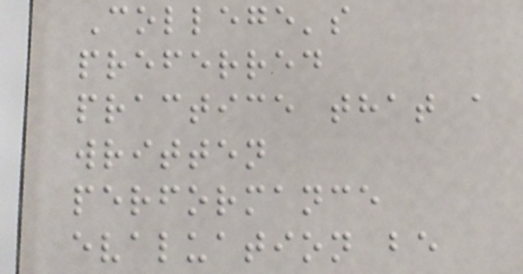College's
preferred
practice that a
written
performance
evaluation be
